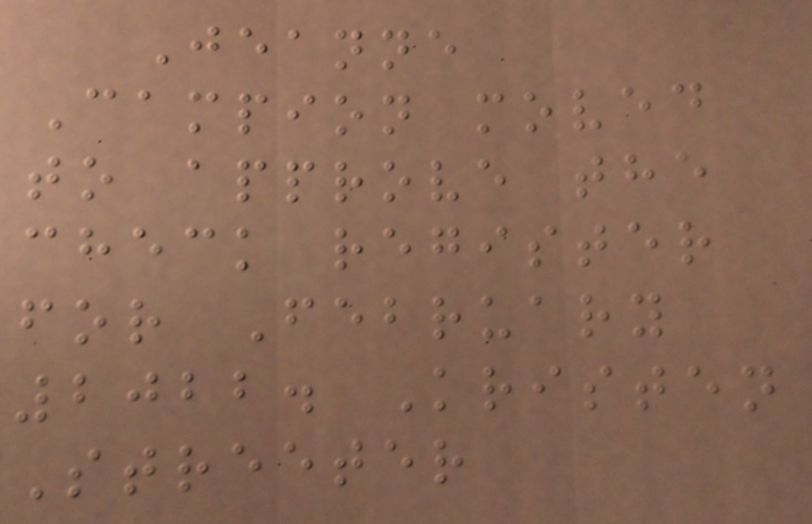Jeanne
Campion moved
to approve the
check register
for February
2022. Kristen
Streeter
